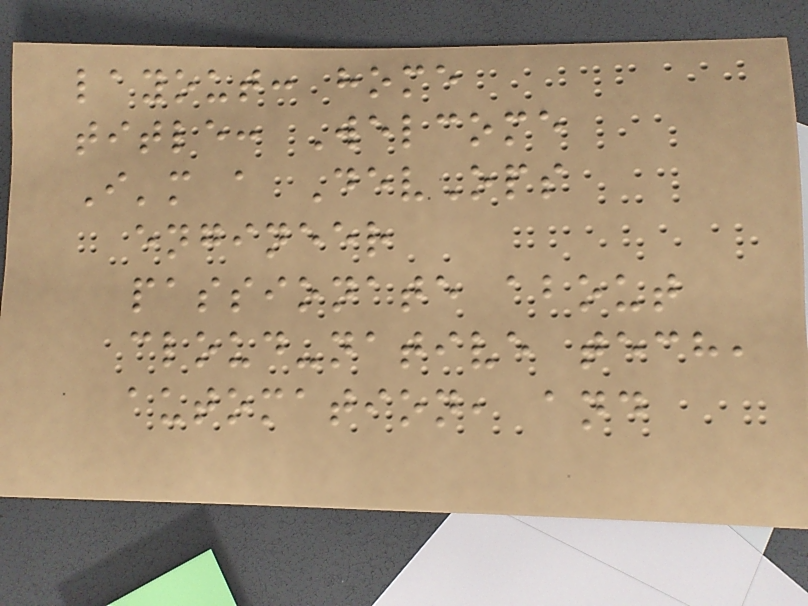layout: home
title: Welcome
I'm a DevOps
engineer
passionate about
cloud-native tech,
automation, and
